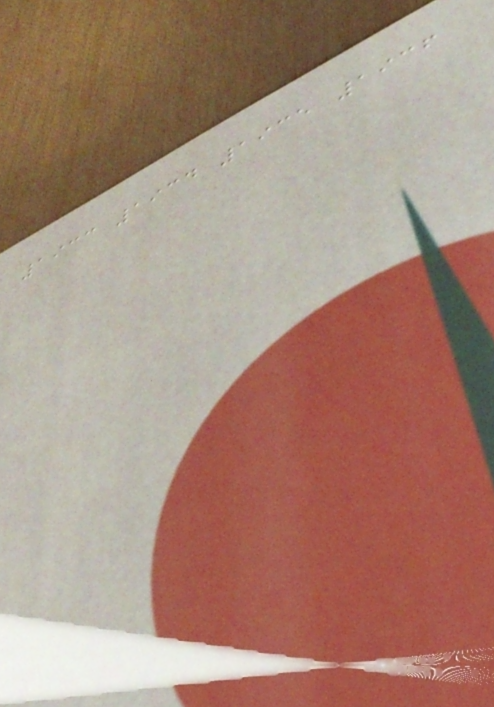1933 1934 1935 1936
